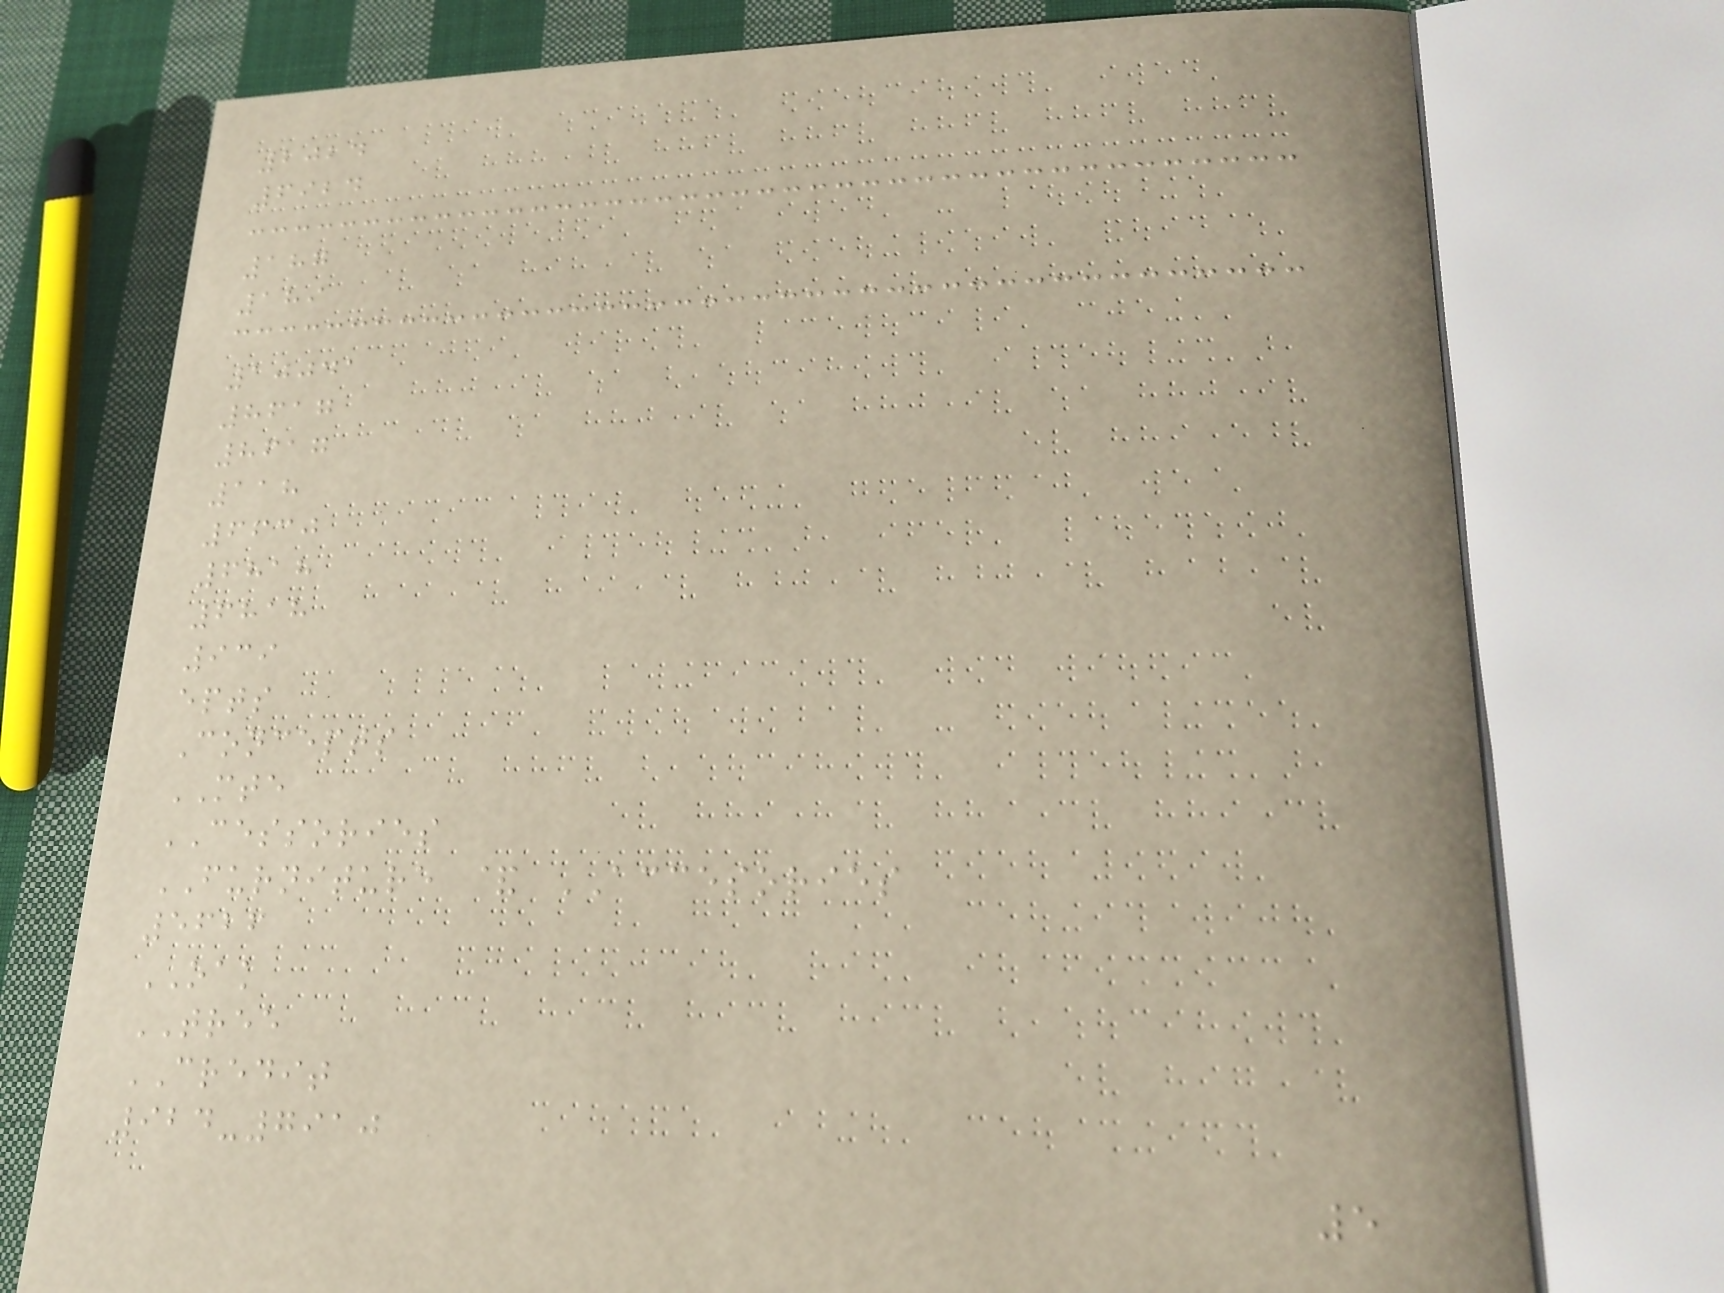2024
6924
187
189
10041
8617
8617
118
6630
6818
6818
939
epts
Concepts
MTE
CESSORIES
FURNITURE & ACCESORIES
5626
OAK
TREE
CREDIT
924-7910
5
